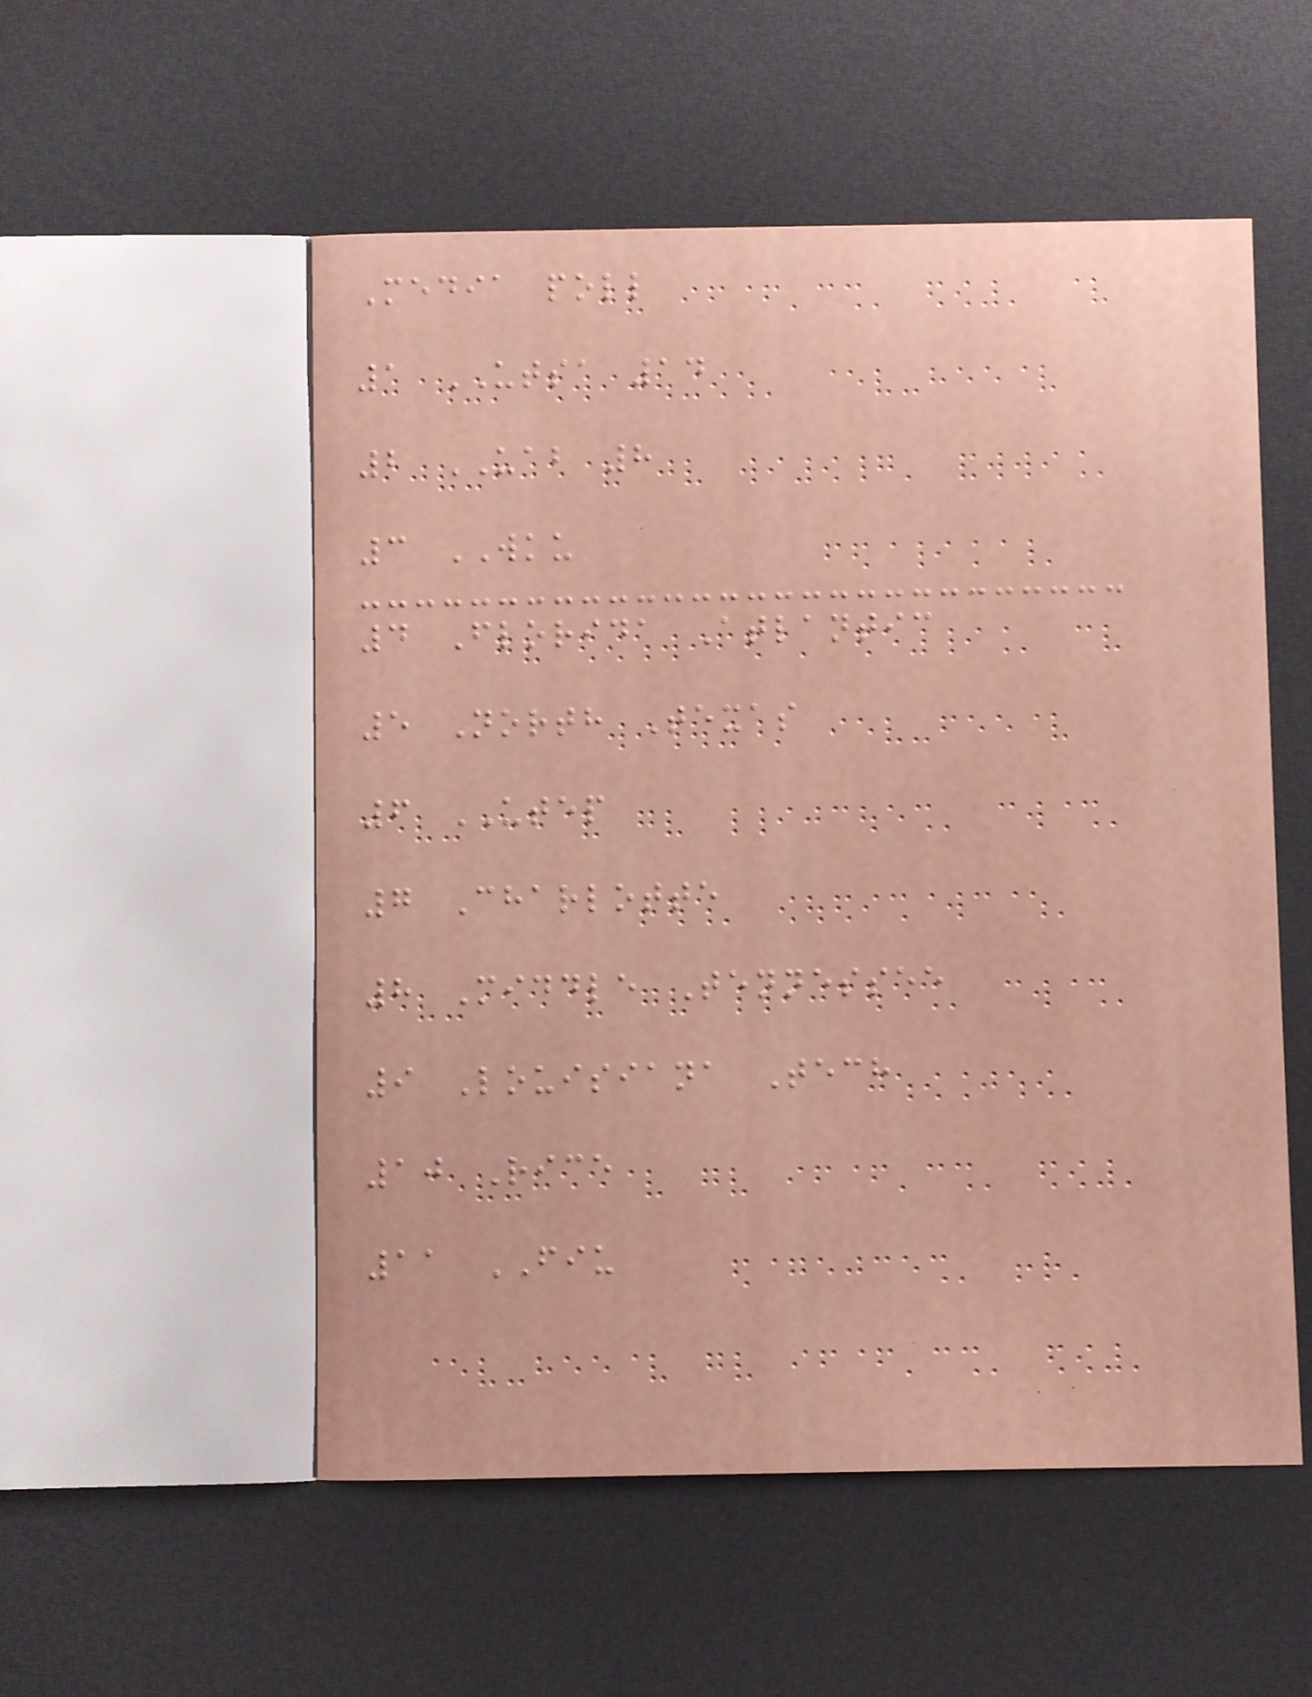Media poll
1 UTSA 14
2 UAB 8
3 WKU
4 Florida Atlantic
5 North Texas
6 UTEP
7 Charlotte
8 Middle Tennessee
9 Louisiana Tech
10 Rice
11 FIU
